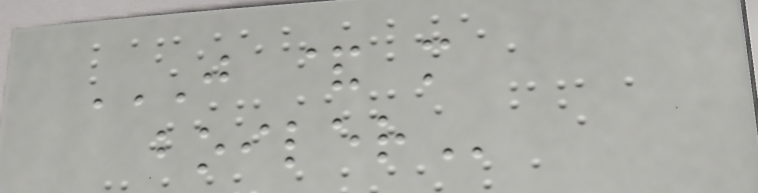J & M
BOILER
